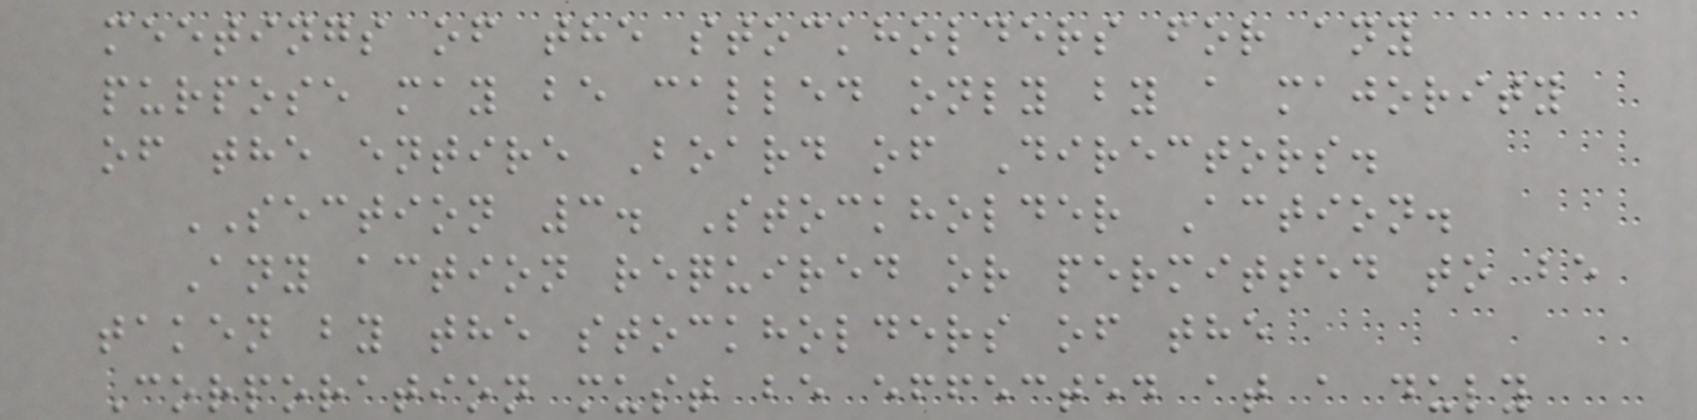meetings of the stockholders for any
purpose may be called only by a majority
of the entire Board of Directors.
SECTION 3. Stockholder Action.
Any action required or permitted to be
taken by the stockholders of the
Corporation must be effected at a duly
